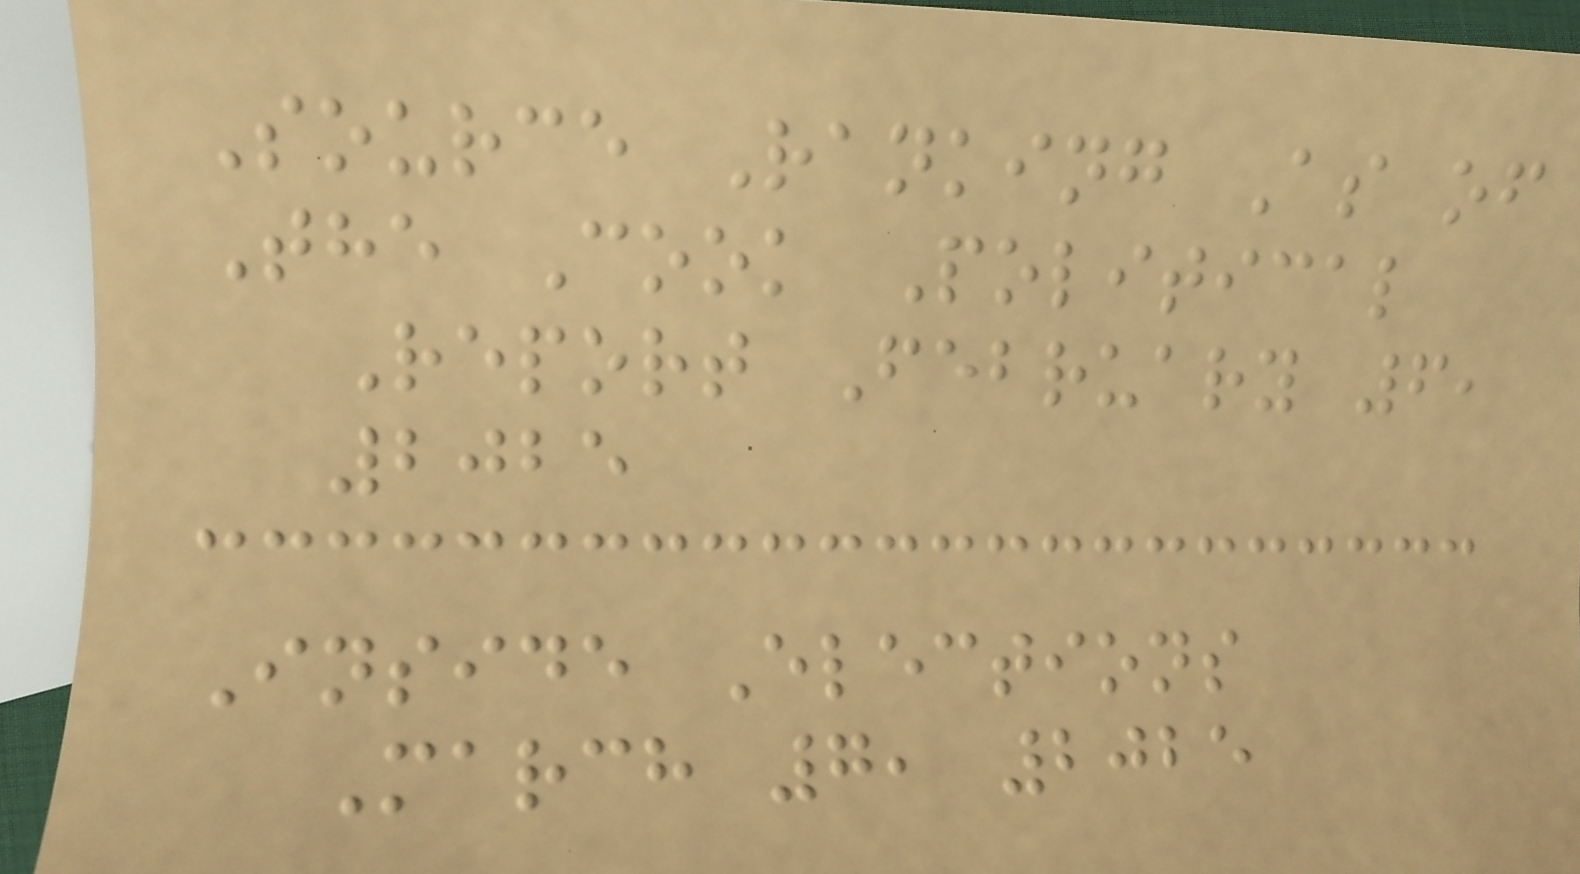Source Ranking As of
The Cook Political
Report February 6,
2025
Inside Elections
March 7, 2025
